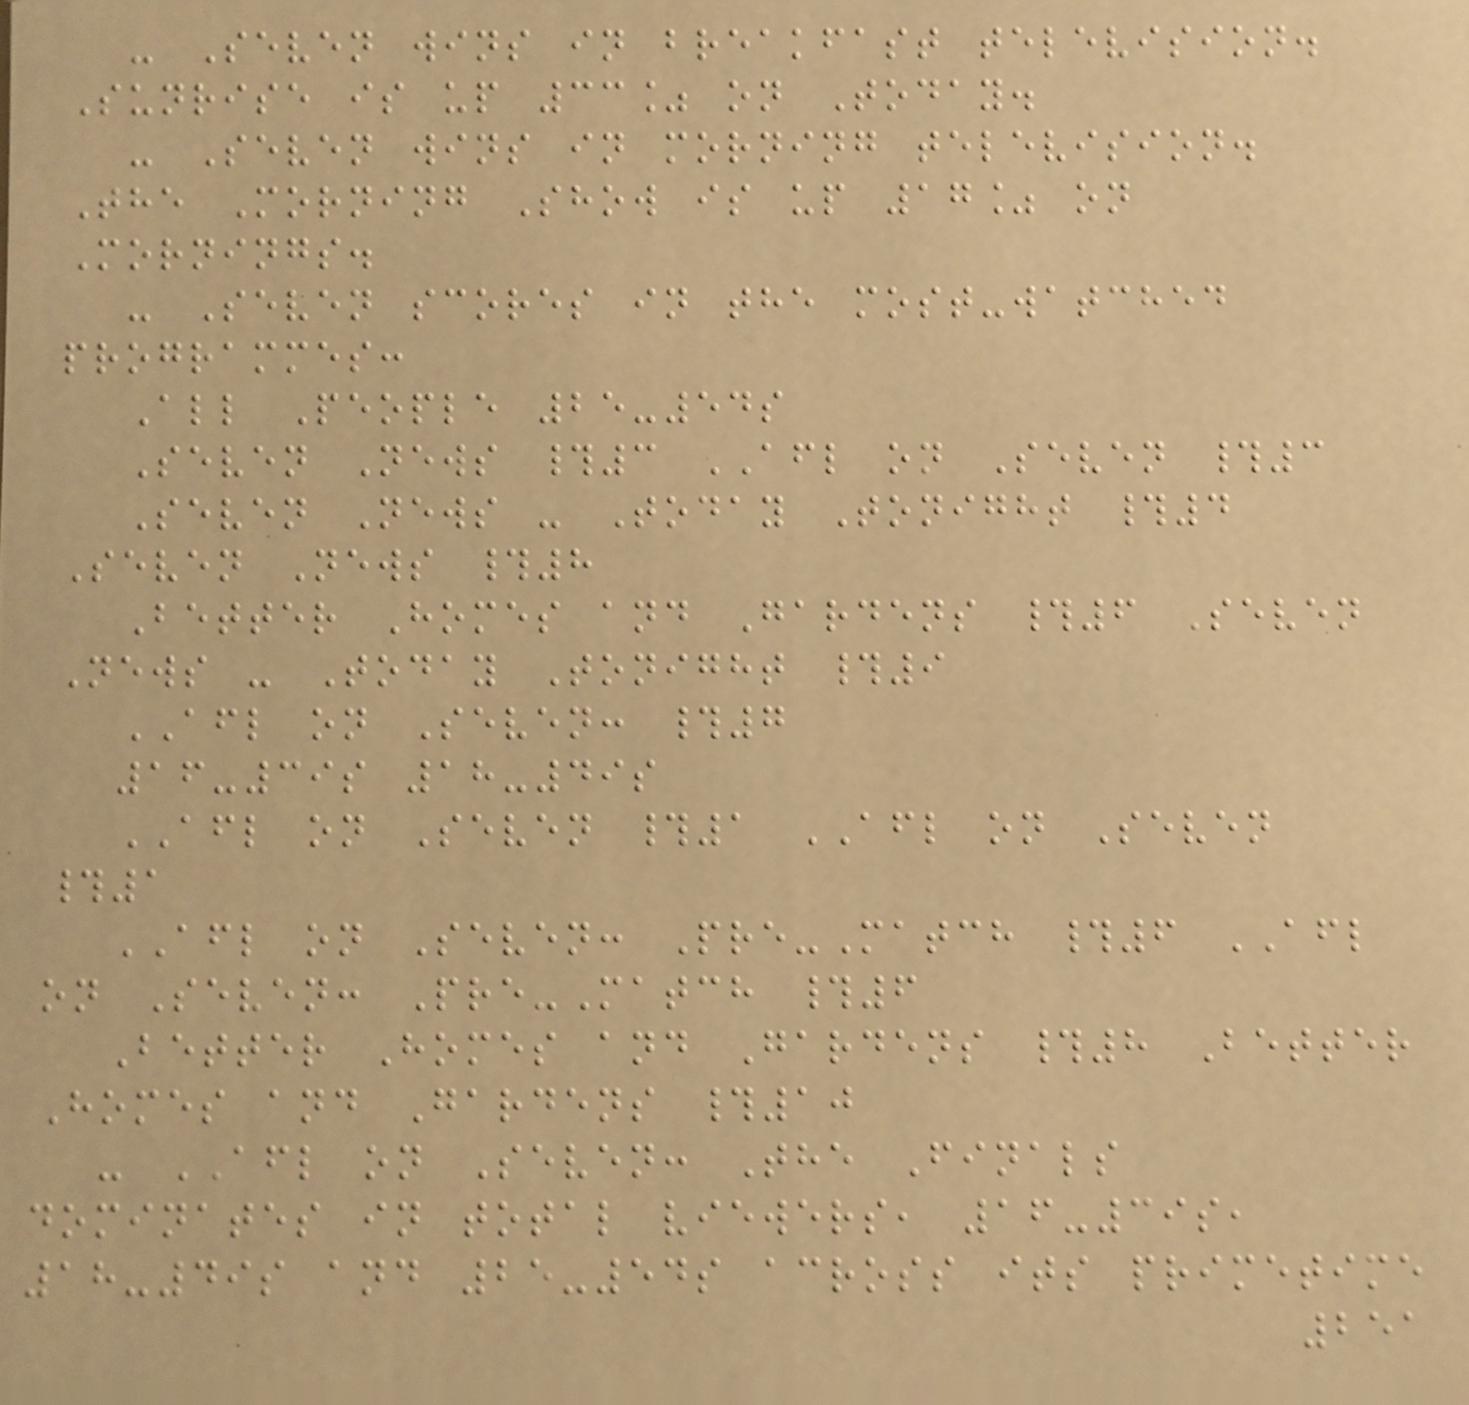- Seven wins in breakfast television.
Sunrise is up 33% on Today.
- Seven wins in morning television.
The Morning Show is up 17% on
Mornings.
- Seven scores in the most-watched
programmes:
All People 25-54s
Seven News #3 AFL on Seven #3
Seven News - Today Tonight #4
Seven News #8
Better Homes and Gardens #6 Seven
News - Today Tonight #9
AFL on Seven: #7
16-39s 18-49s
AFL on Seven #1 AFL on Seven
#1
AFL on Seven: Pre-Match #6 AFL
on Seven: Pre-Match #6
Better Homes and Gardens #8 Better
Homes and Gardens #10
- AFL on Seven: The Finals
dominates in total viewers, 16-39s,
18-49s and 25-54s across its primetime
251
